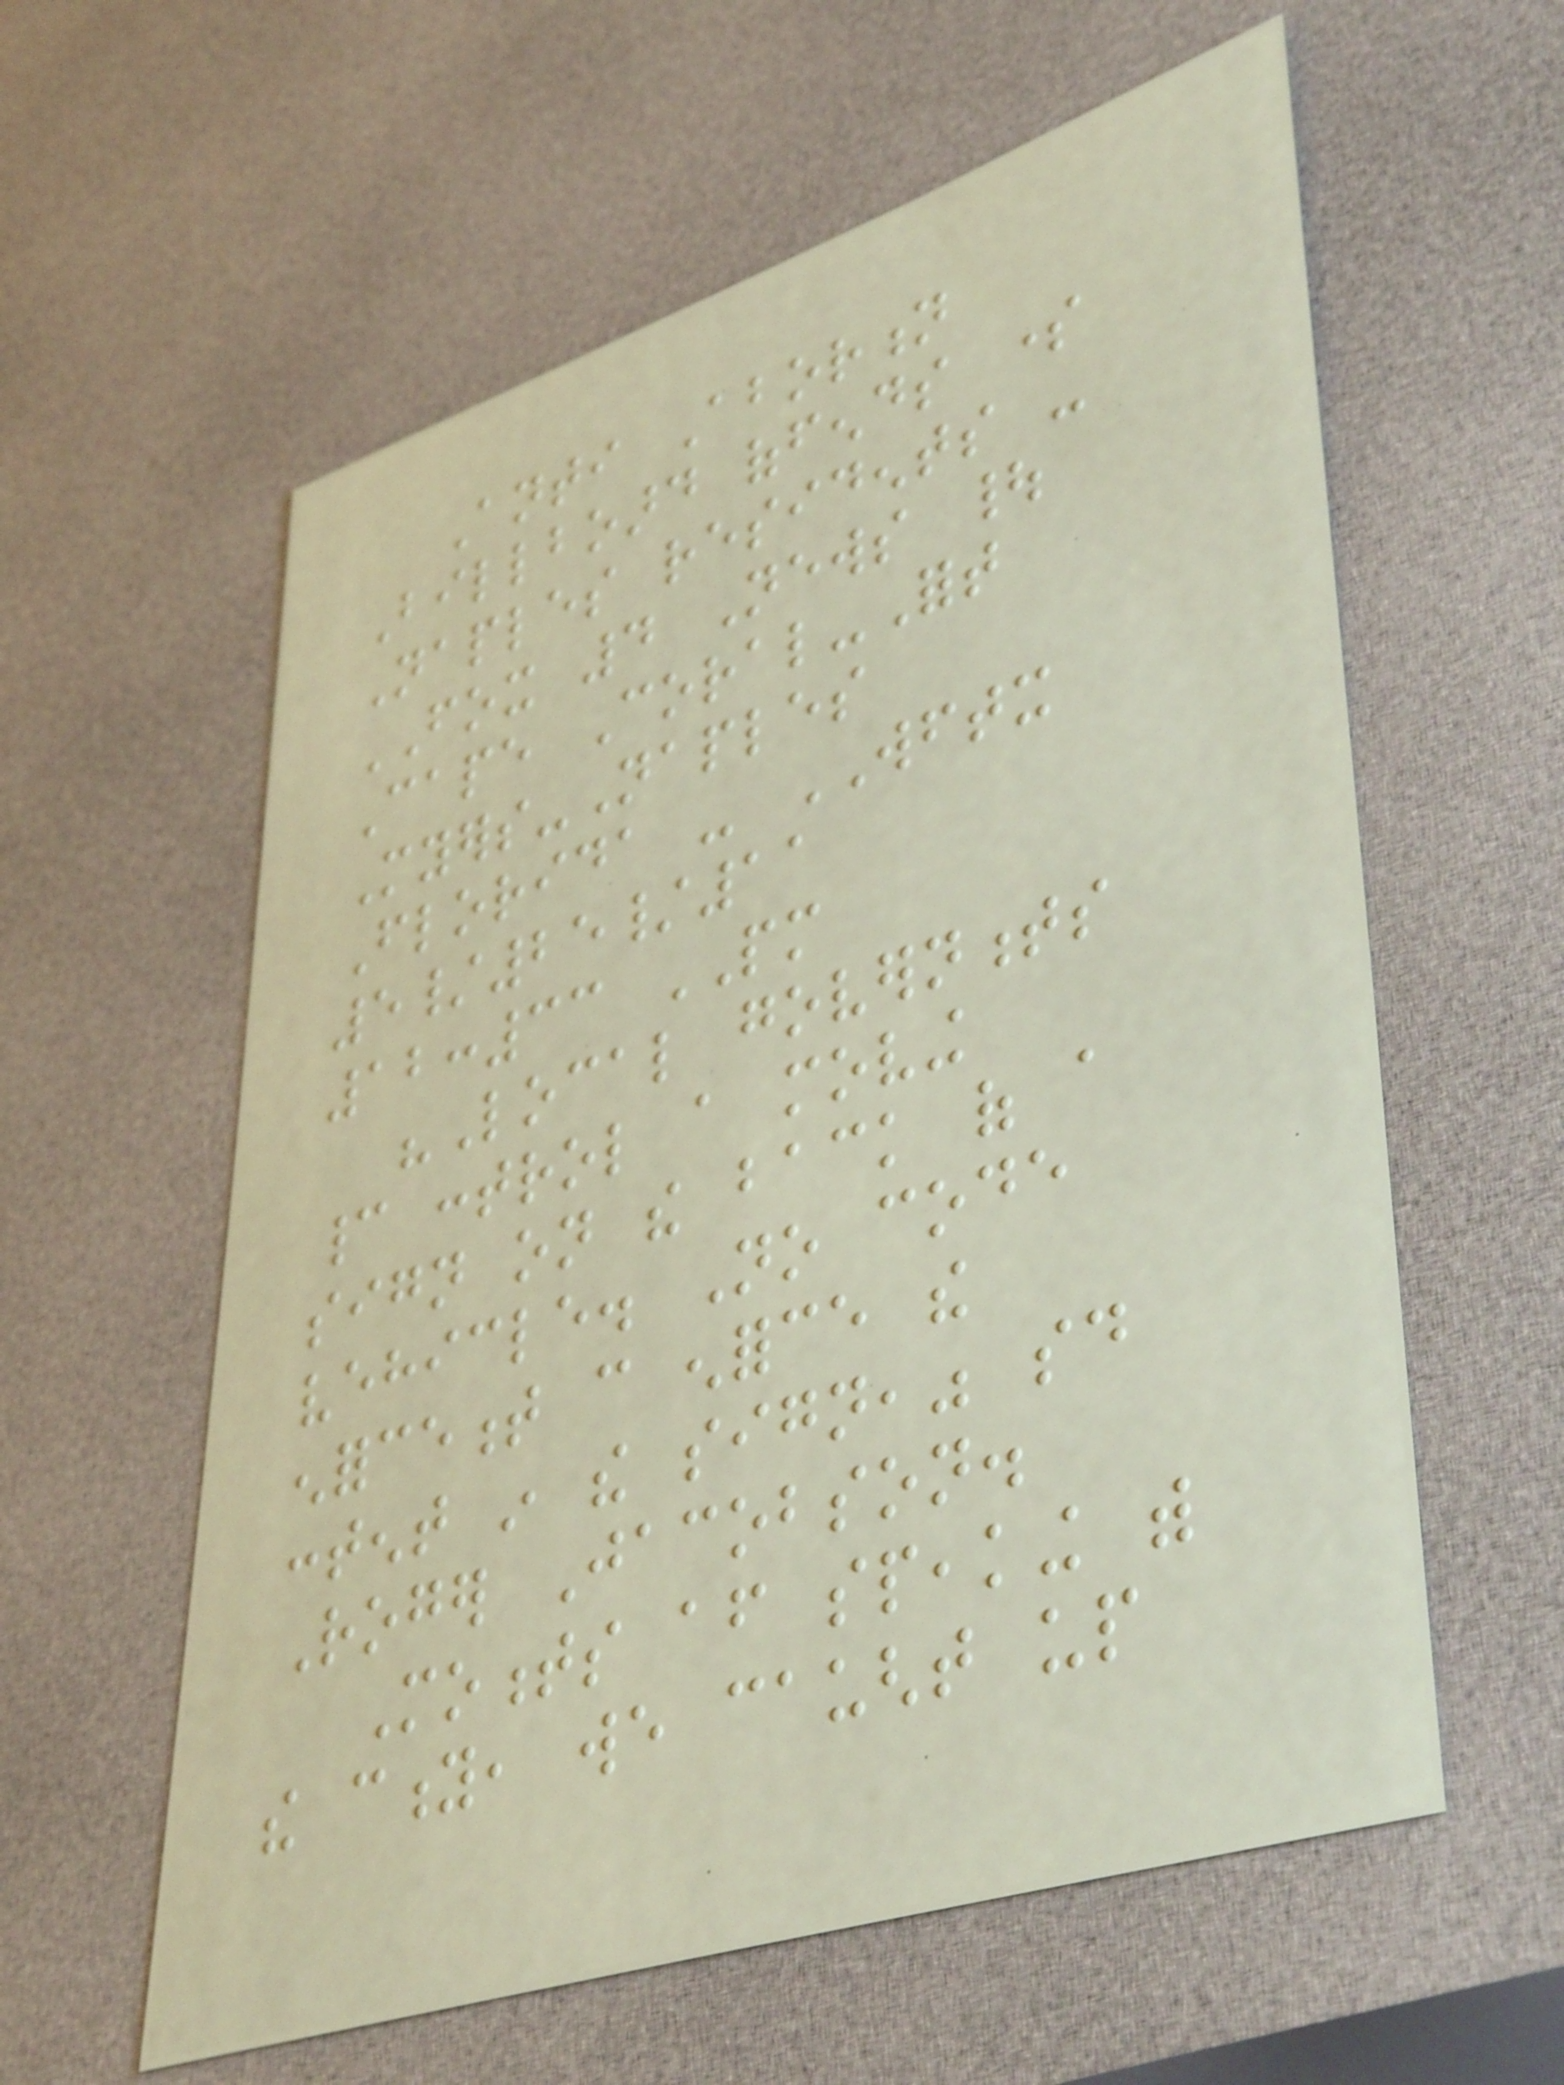Anti Abortion
Billboard offends some
Naples residents -
FOX 4 News |
Cape Coral-Fort
Myers-Naples
Florida - WFTX
5/25/11
12:33 PM
"Local governments
cannot control a moving
sign on the back of a
vehicle. No code
enforcement can enforce the
content in the sign," said
Roger Jacobson.
Moments after speaking with
the city, we caught up
